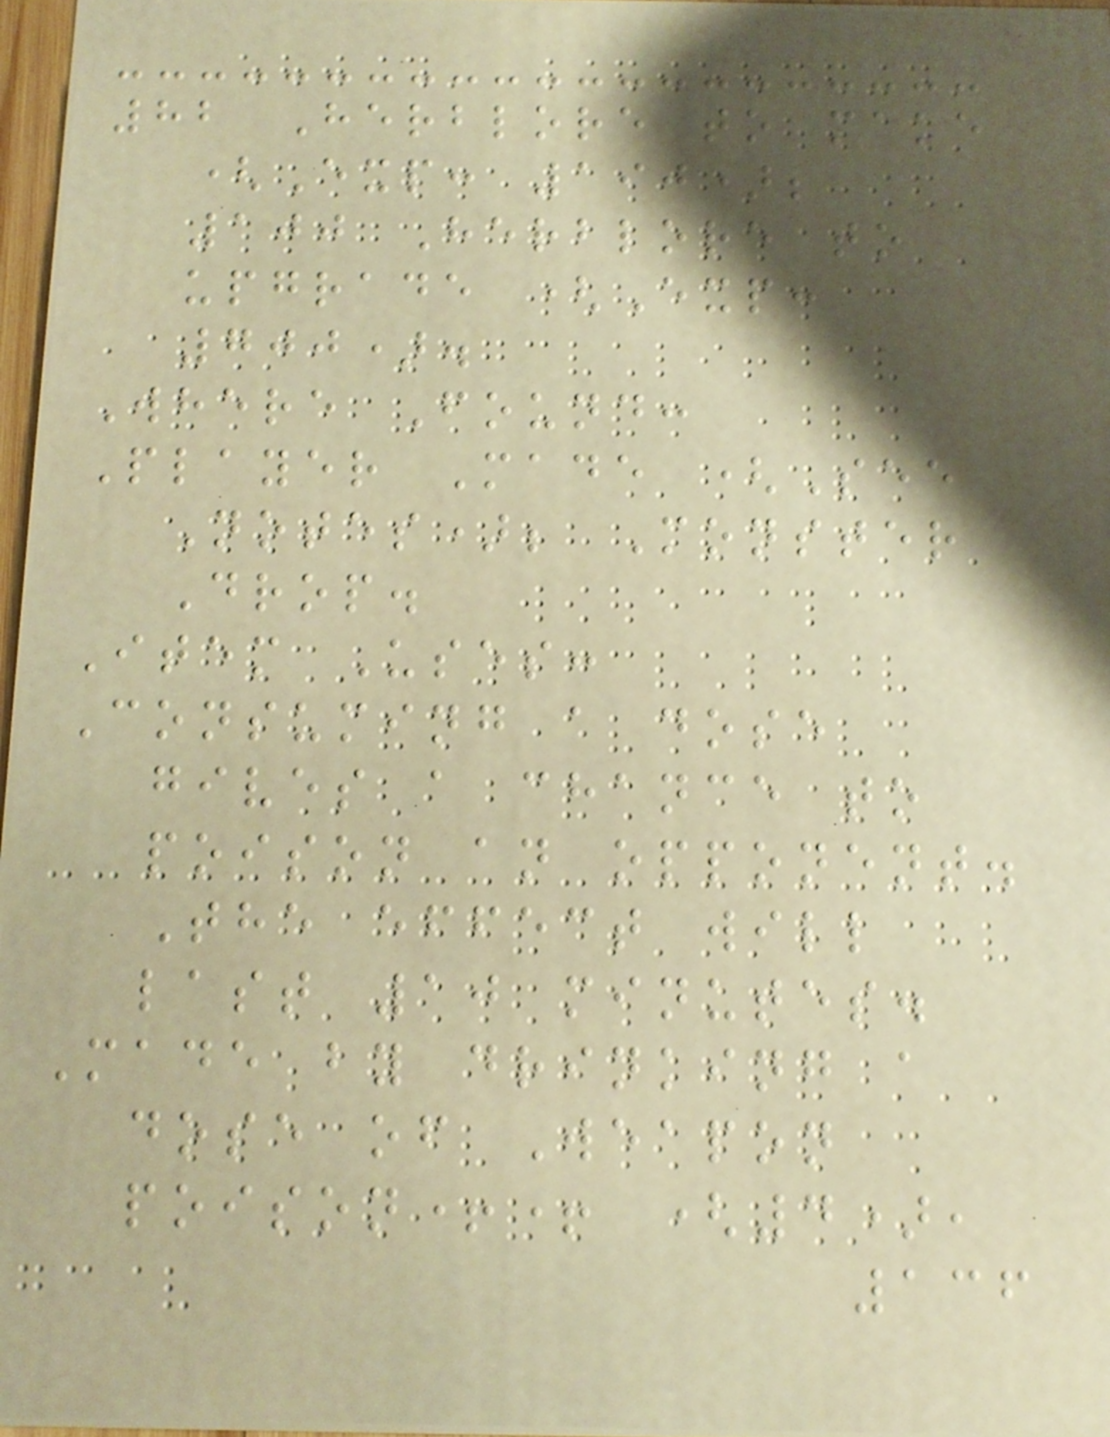82 Herblore to make
(Exp: 190);
100 Herblore to
upgrade (Exp:
700).
Where Found:
Player Made (See
Notes); Monster
Drop.
Item Uses:
Consuming a dose
gives a chance to
poison an opponent.
The effect will
last 10 minutes.
Made by drinking a
dose of Weapon
poison++ (4),
136
